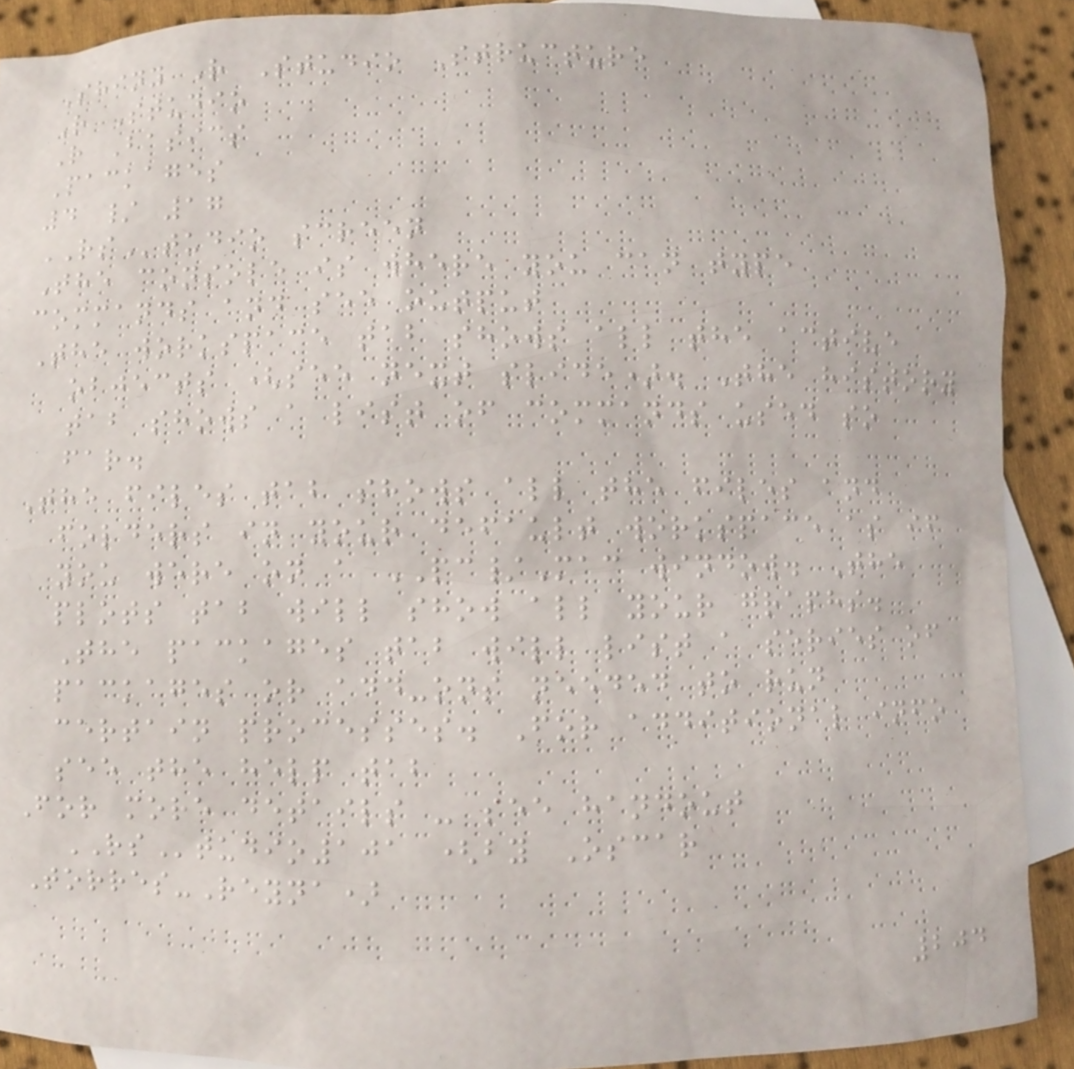Shiny R Studio Structure
R Studio
R Basics
Packages
4 / 17
RStudio screen
The console is where you can type
commands and see output
The workspace tab shows all the active
objects (see next slide). The history
tab shows a list of commands used so
far.
The files tab shows all the files and
folders in your default workspace as if
you were on a PC/Mac window. The
plots tab will show all your graphs.
The packages tab will list a series of
packages or add-ons needed to run
certain processes. For additional info
see the help tab
For more details - see handout
RStudio101 (by Oscar
Torres-Reyna)
204
